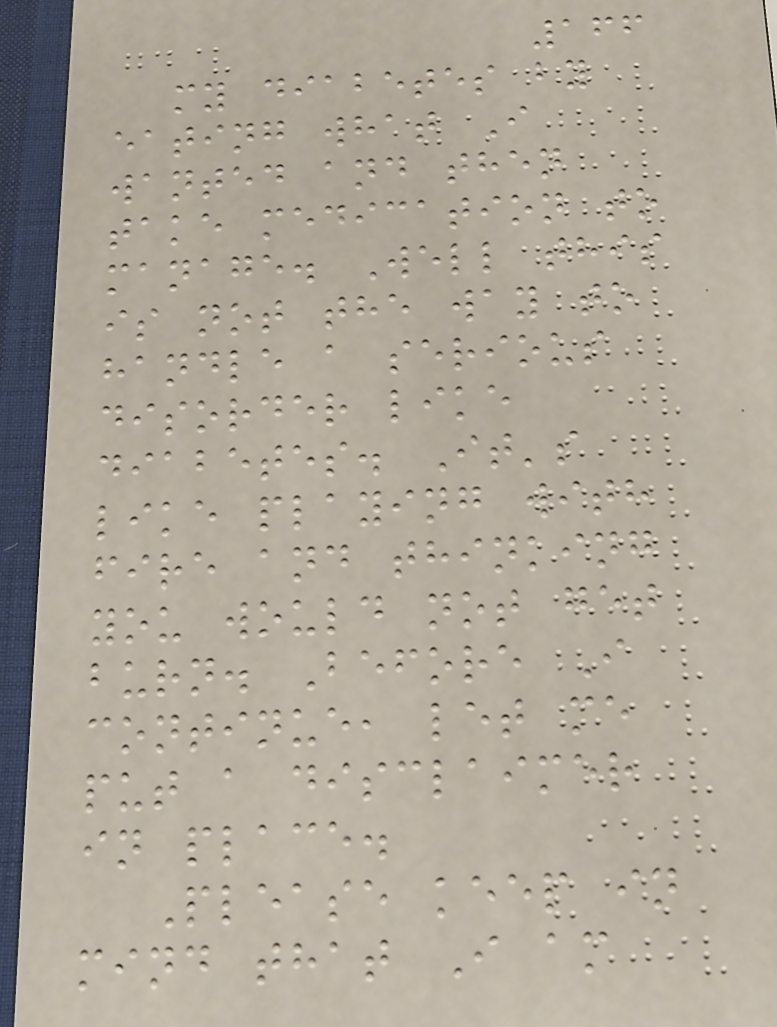166
my diabetes by
eating what I
wanted and then
take medication to
manage. Well this
is not the way to
handle a serious
disorder like
diabetes. It's
like playing with
fire and thinking
you would not get
burn. Before I
continue, let me
put a disclaimer
in place.
Please keep in
mind that I am
